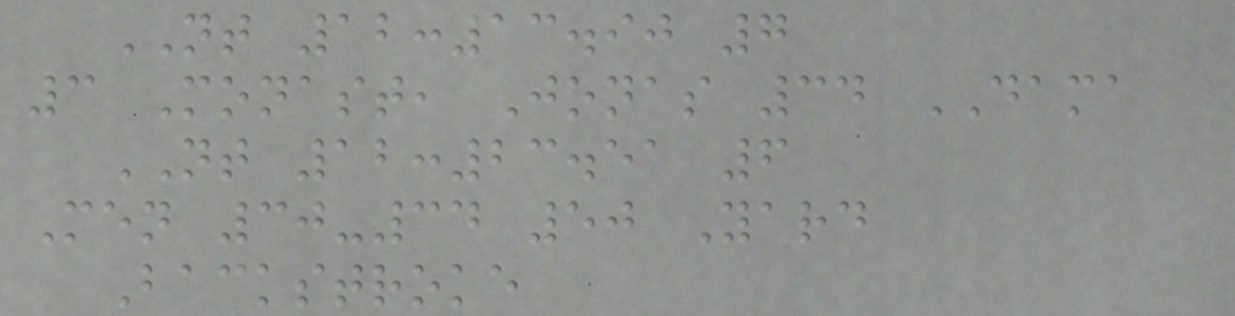NT 12:13.90 7
3 Monast, Jonas 34 DAMA
NT 12:23.51 6
Men 30-34 50 Yard
Backstroke
